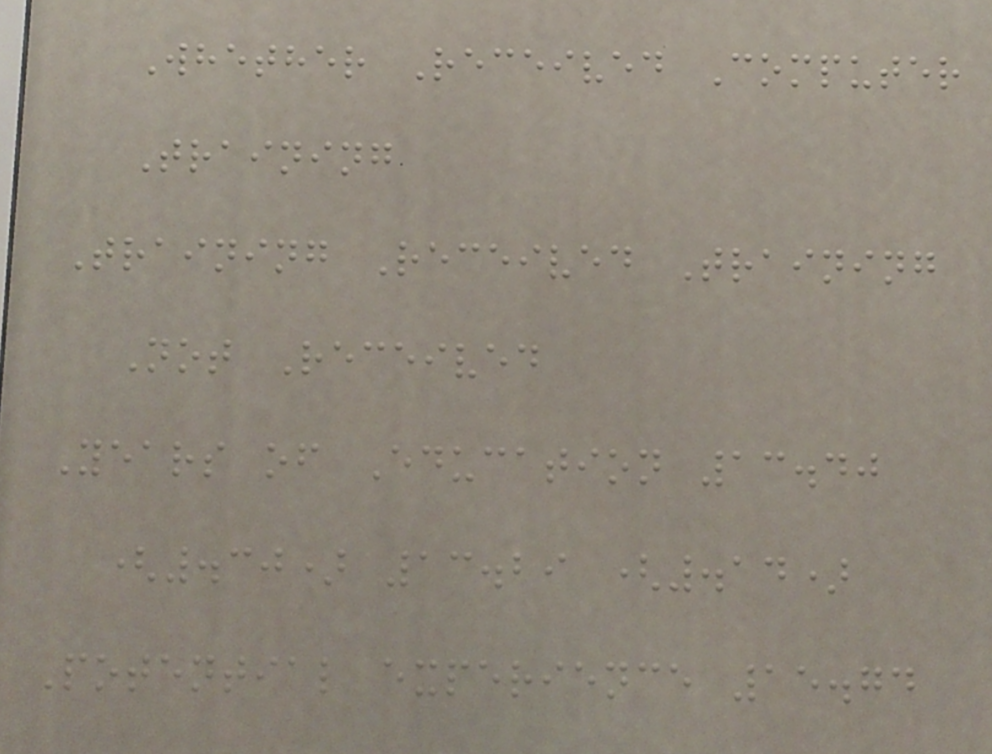Whether Received Computer
Training
Training Received Training
Not Received
Years of Education 13.40
(.30) 13.29 (.14)
Potential experience 15.74
